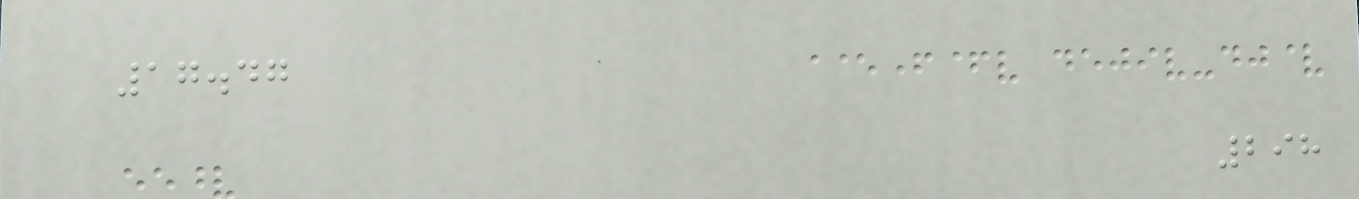17.47
298
